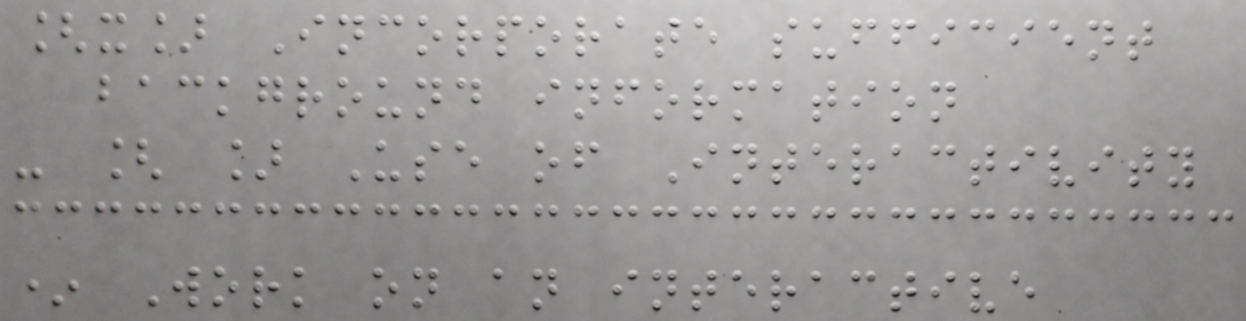[x] Incorporate sufficient
background information
- [ ] Use of Interactivity
* Work on an interactive
